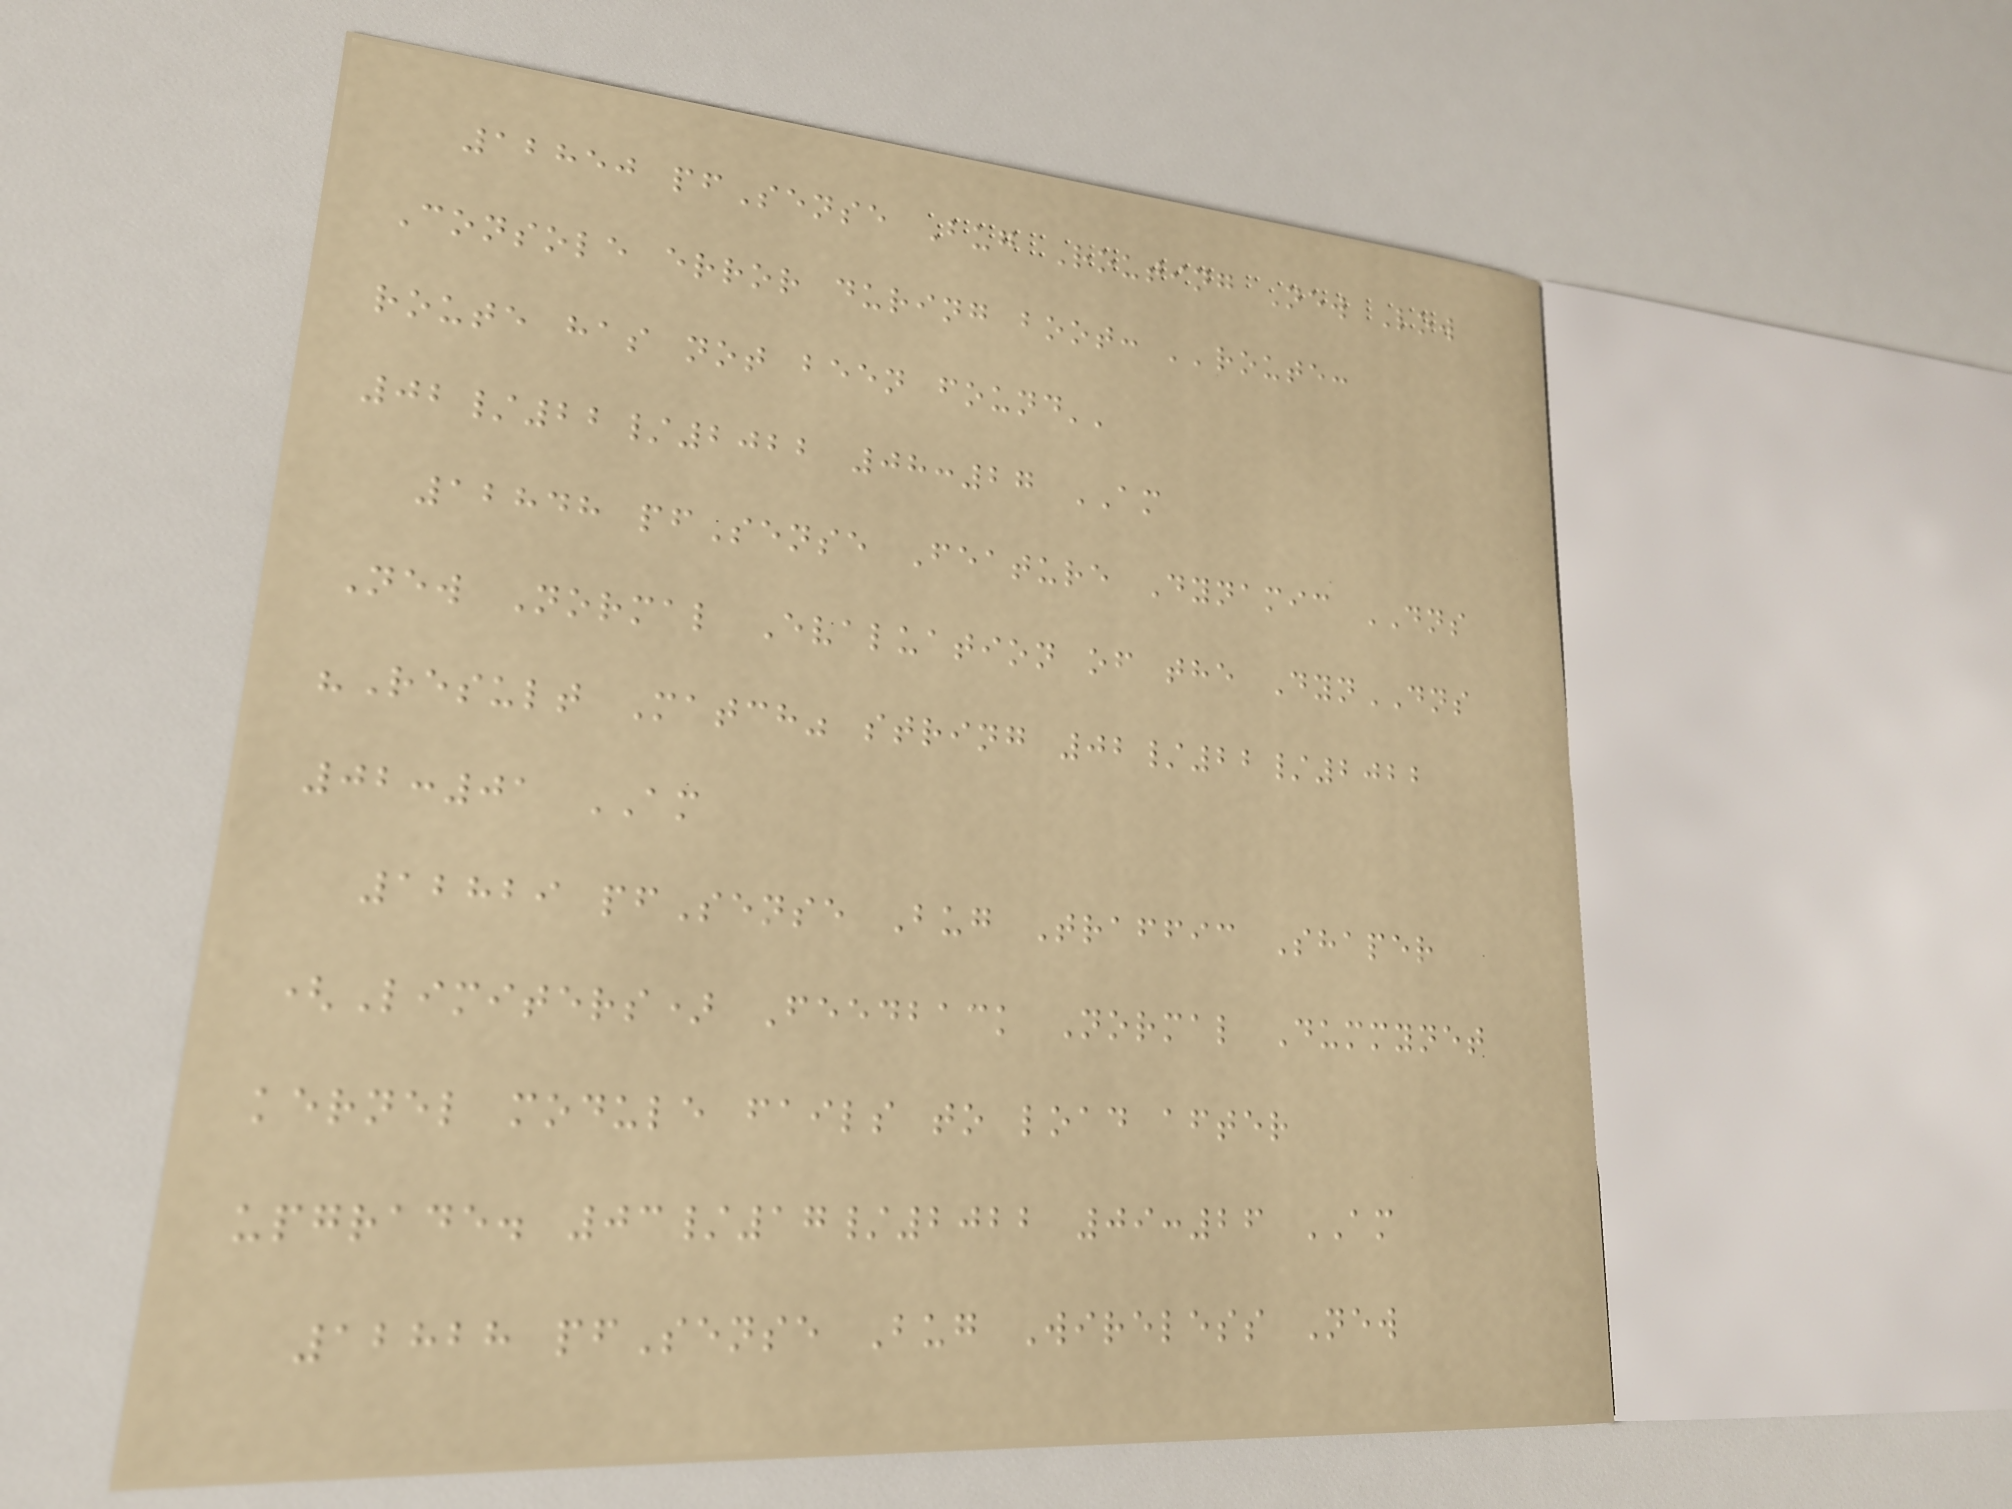12850 pfSense Bug Routing New Low
Console error during boot: ''route:
route has not been found''
02/22/2022 08:27 AM
12848 pfSense Feature Dynamic DNS
New Normal Evaluation of the DynDNS
"Result Match" string 02/22/2022
02:01 AM
12829 pfSense Bug Traffic Shaper
(Limiters) Feedback Normal Dummynet
kernel module fails to load after
upgrade. 03/17/2022 09:26 AM
12828 pfSense Bug Wireless New
